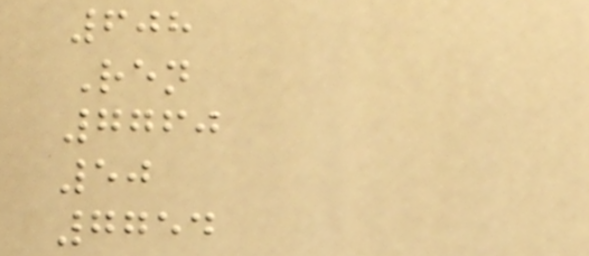608
Ren
7760
50
7754
